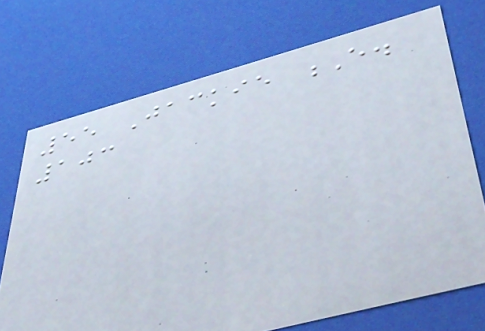55 Jackie E.
103
